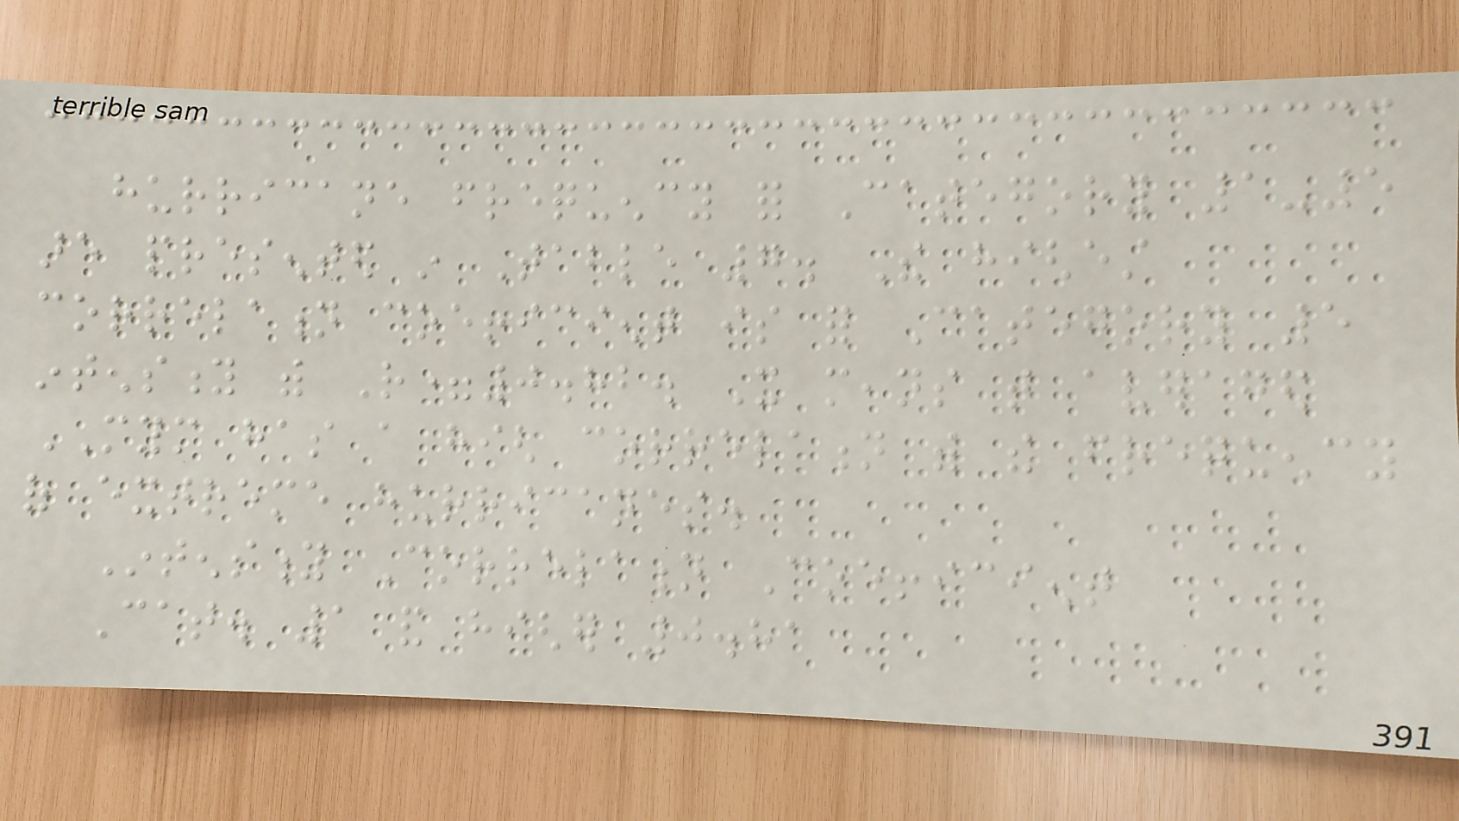hurricane frequency for Category 1-5
are presented in Table 7. The highest
correlation coefficient is for Category 5
intensity with R=0.82. It means that averaged
MYM has a high correlation with the frequency
of extreme hurricanes.
Intensity Correlation Coefficient
Cat. 1 and higher 0.81
